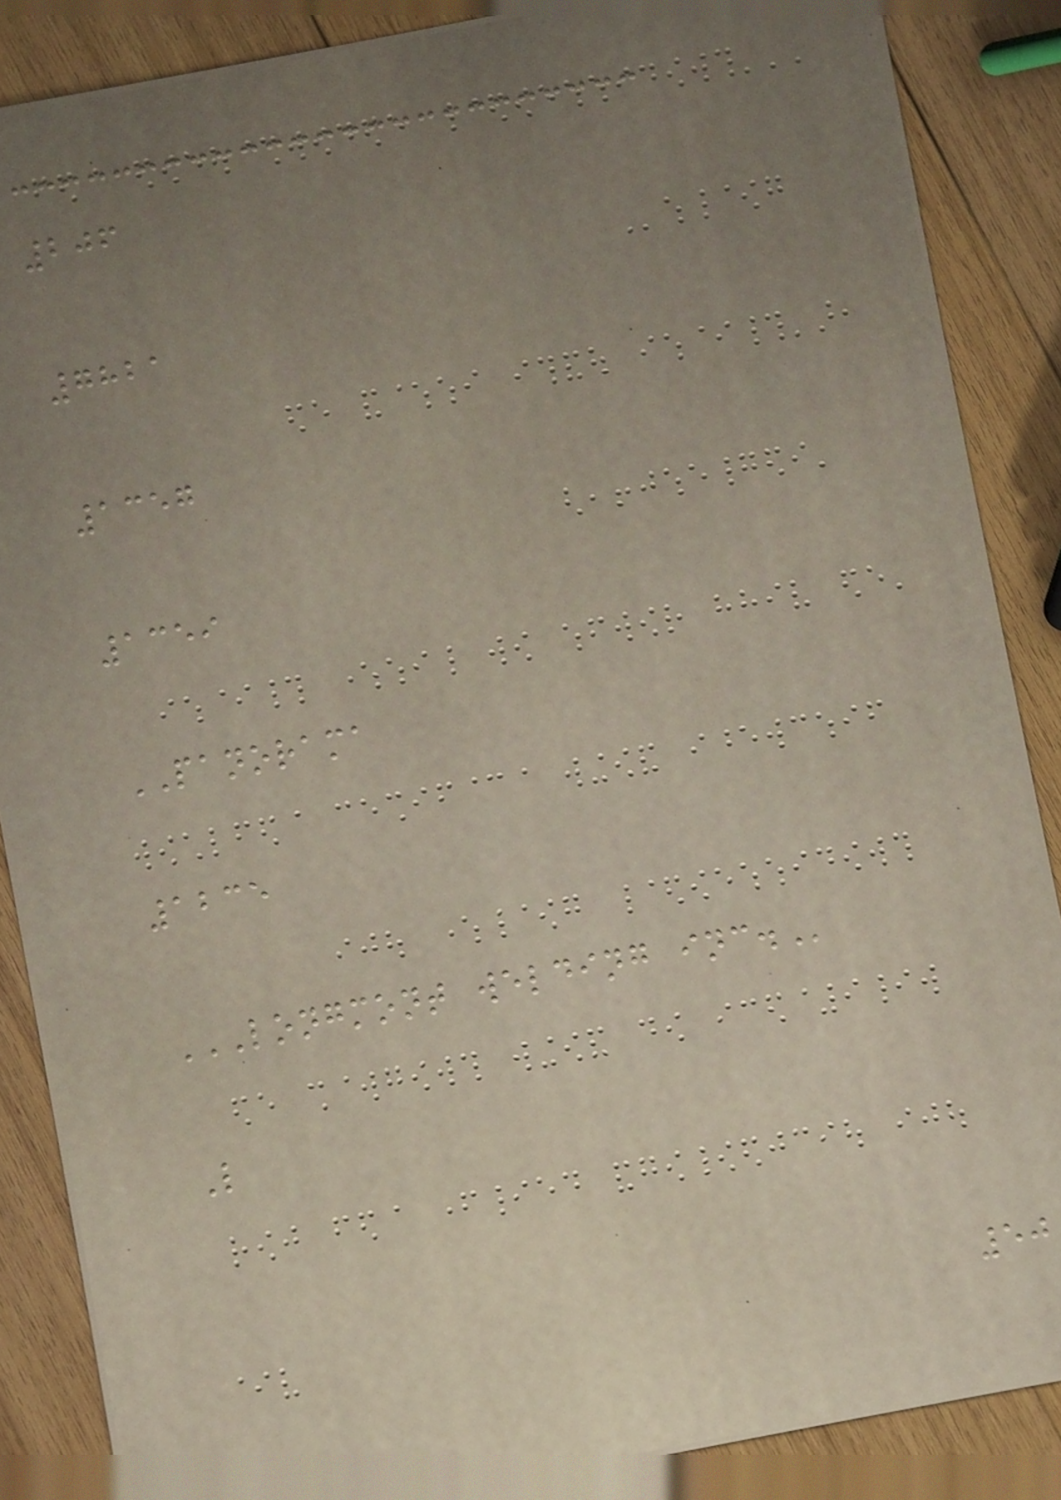206
7821
1357
1359
PANORAMA
1235
LONGMONT WELDING INC.
L
50
